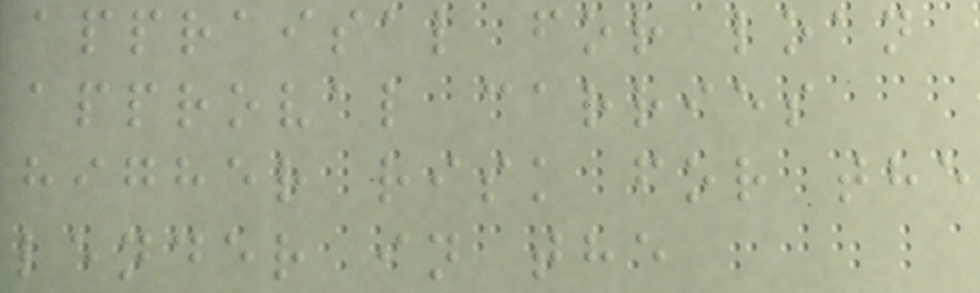appraisal for loan
approval carries
higher risk for the
lender in the
